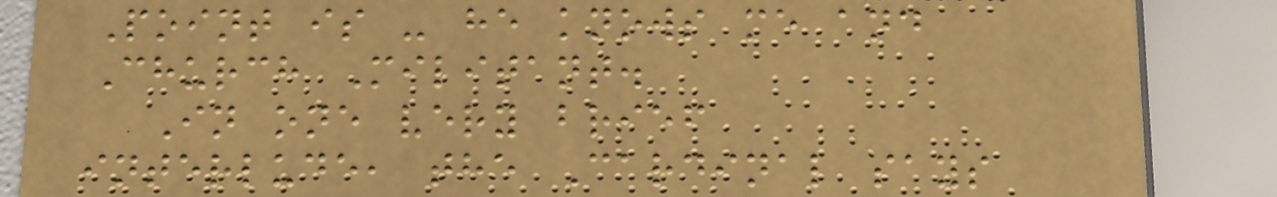Point is - he knows me and
Church Militant.
In one very brief
interlude, the Cardinal says
